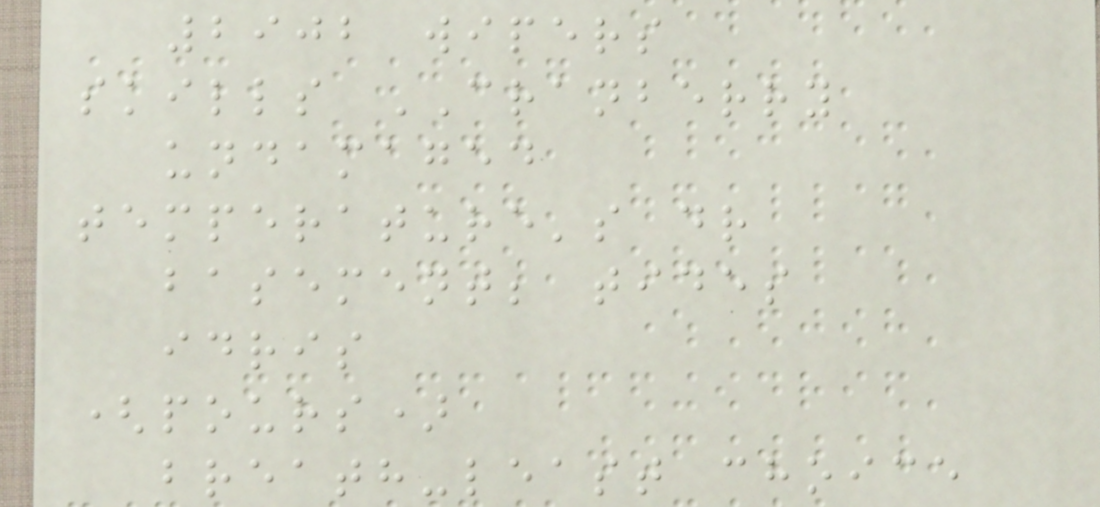2902 wipers
skills CRANBERRY
undamaged
temperature's dr
basement; tides
idris
(pours)
breath-least choice
